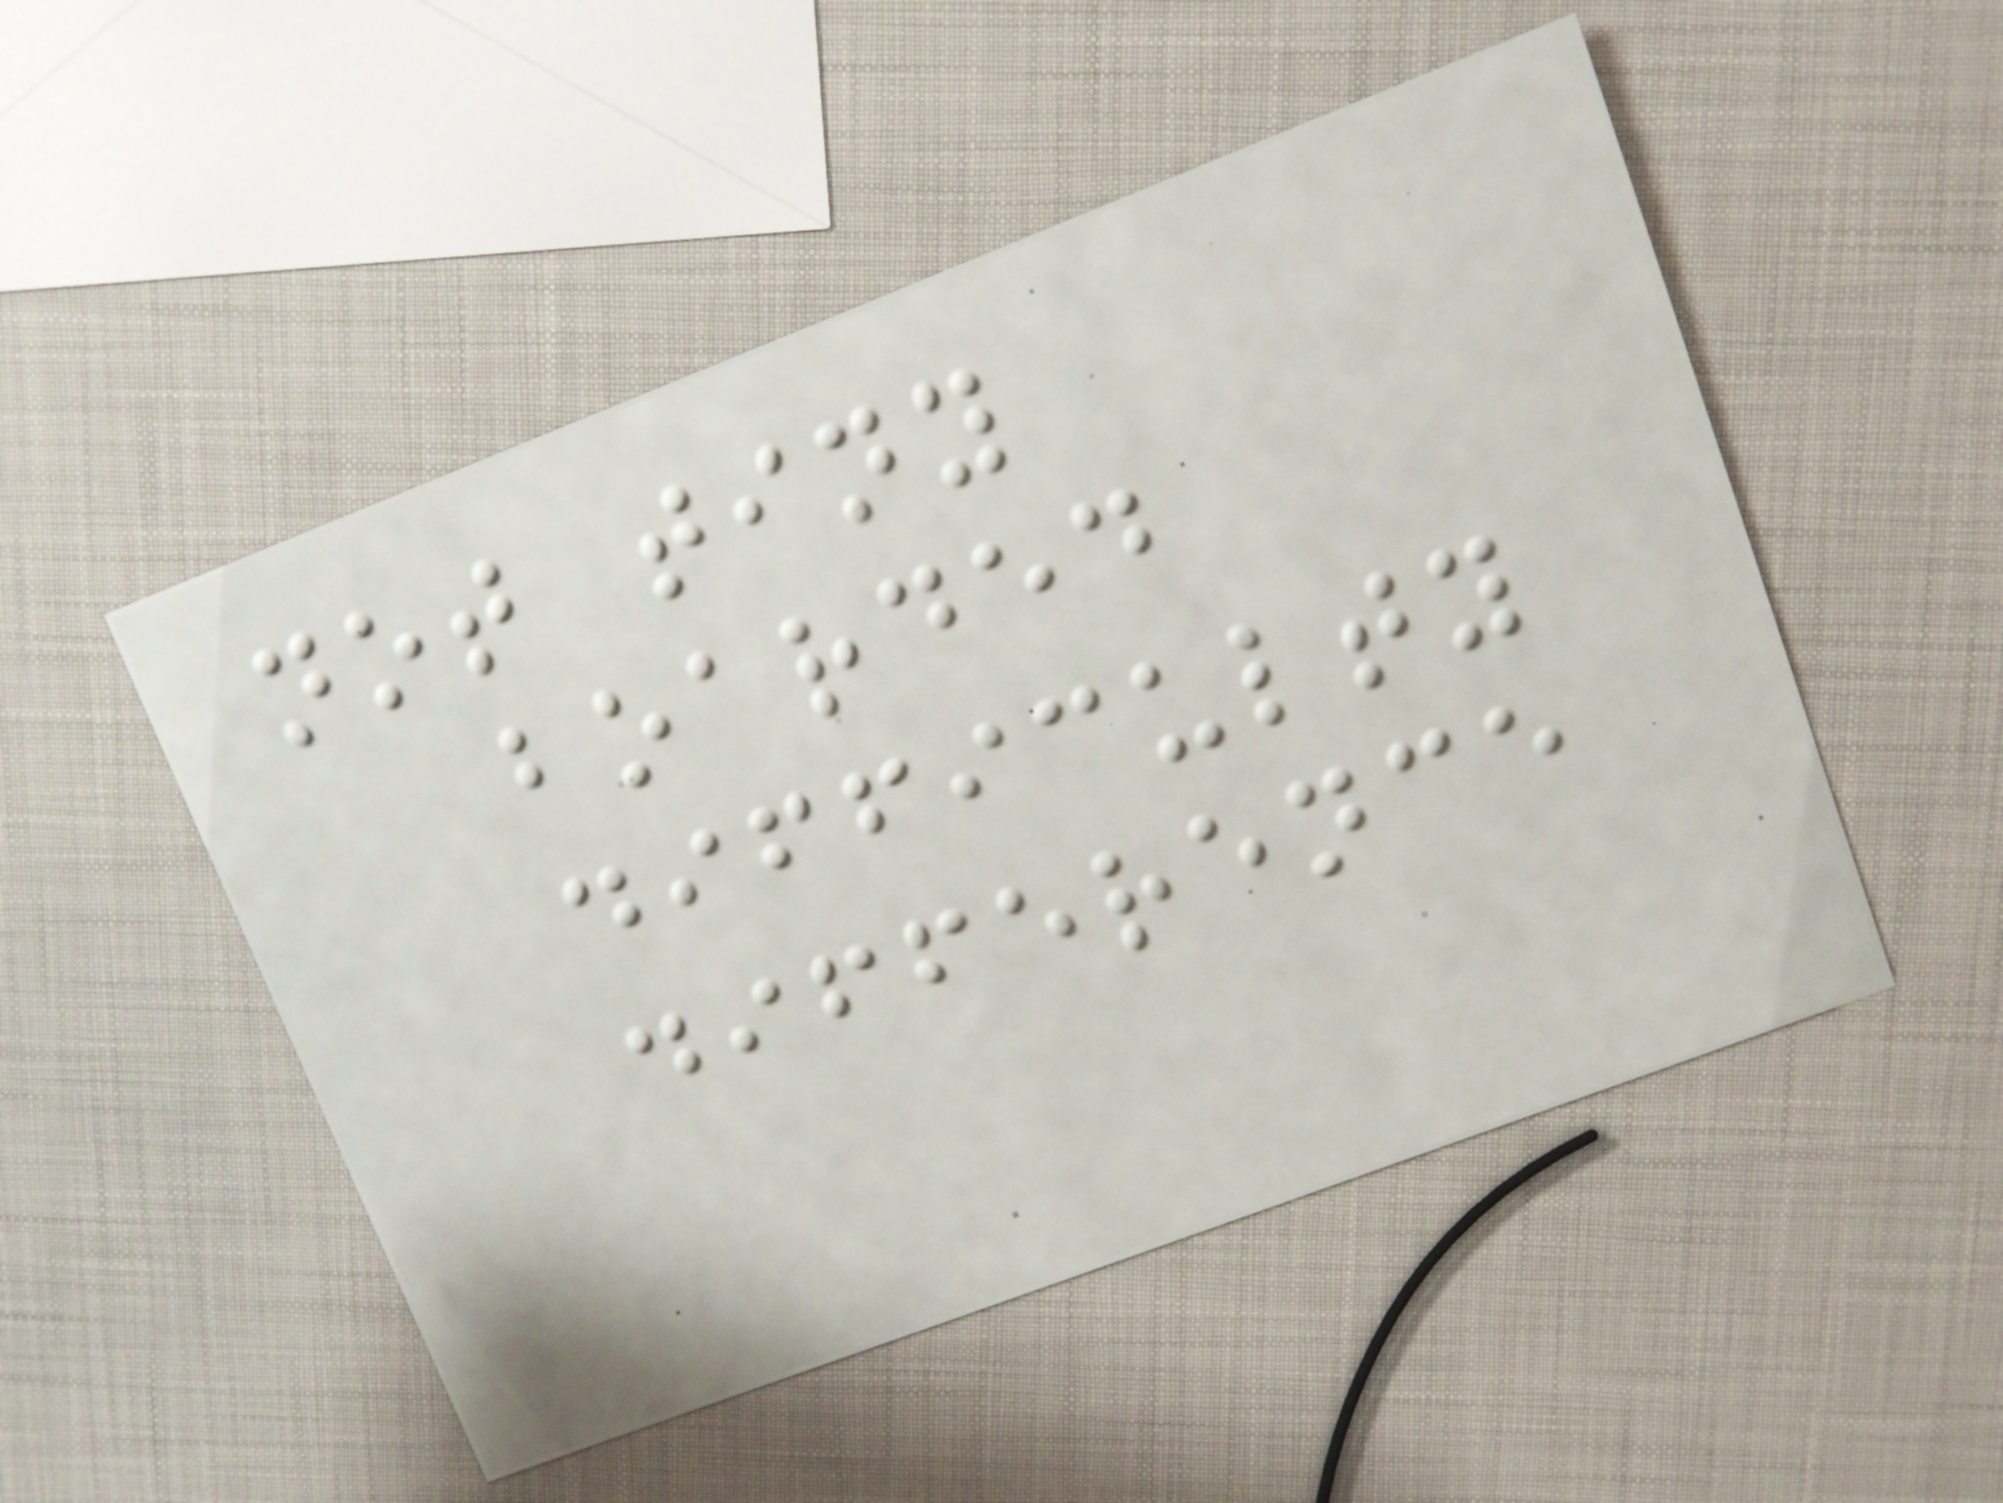not tiny
boarded
difficulty
difference
